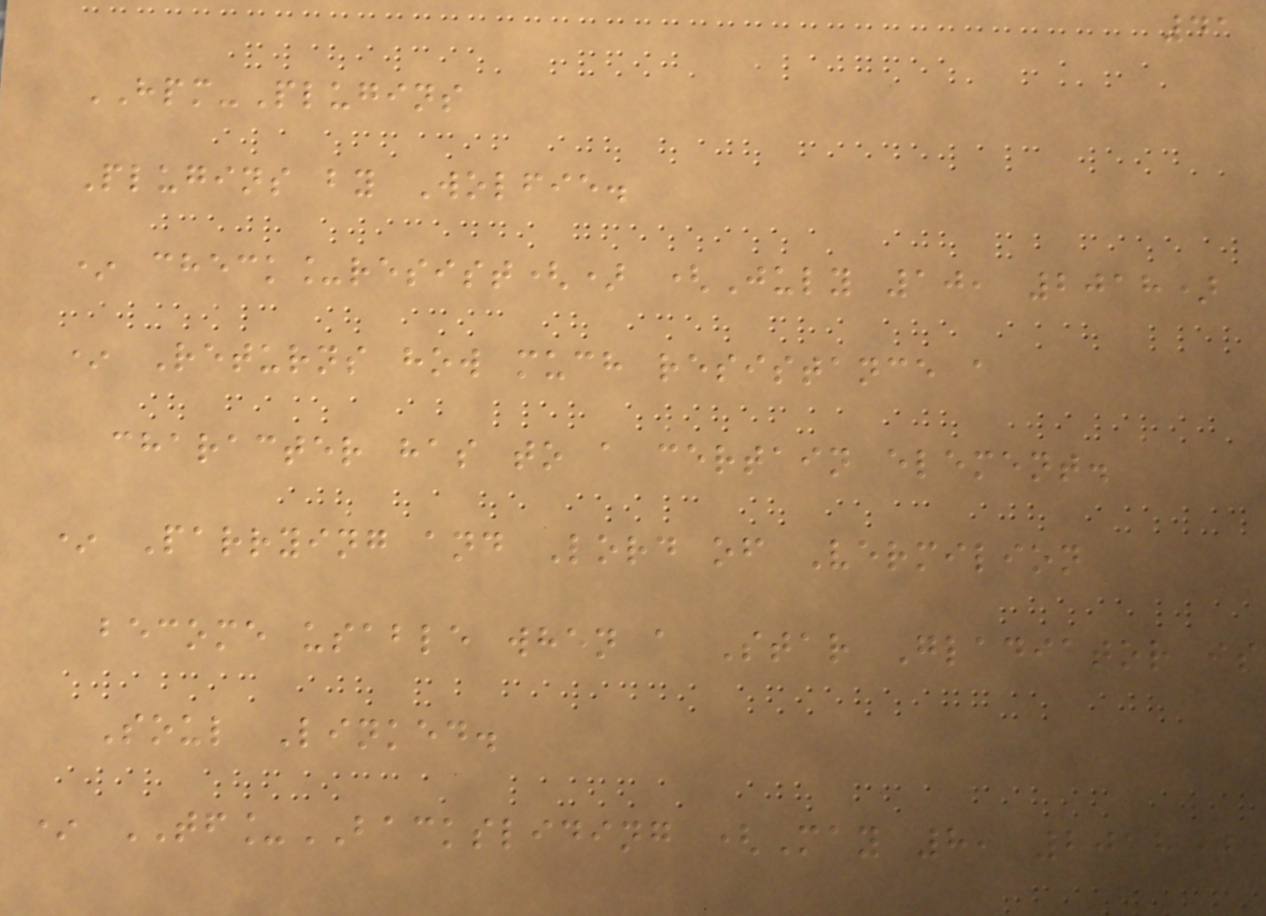41
HPM-Plugins
Plugins by Wolfie.
* check_resist() (July 10, 2018)
* Returns how much resistance a
character has to a certain element.
* Parrying and Lord of Vermilion
become usable when a Star Gladiator is
Soul Linked.
* TF_BACKSLIDING (May 8, 2018)
